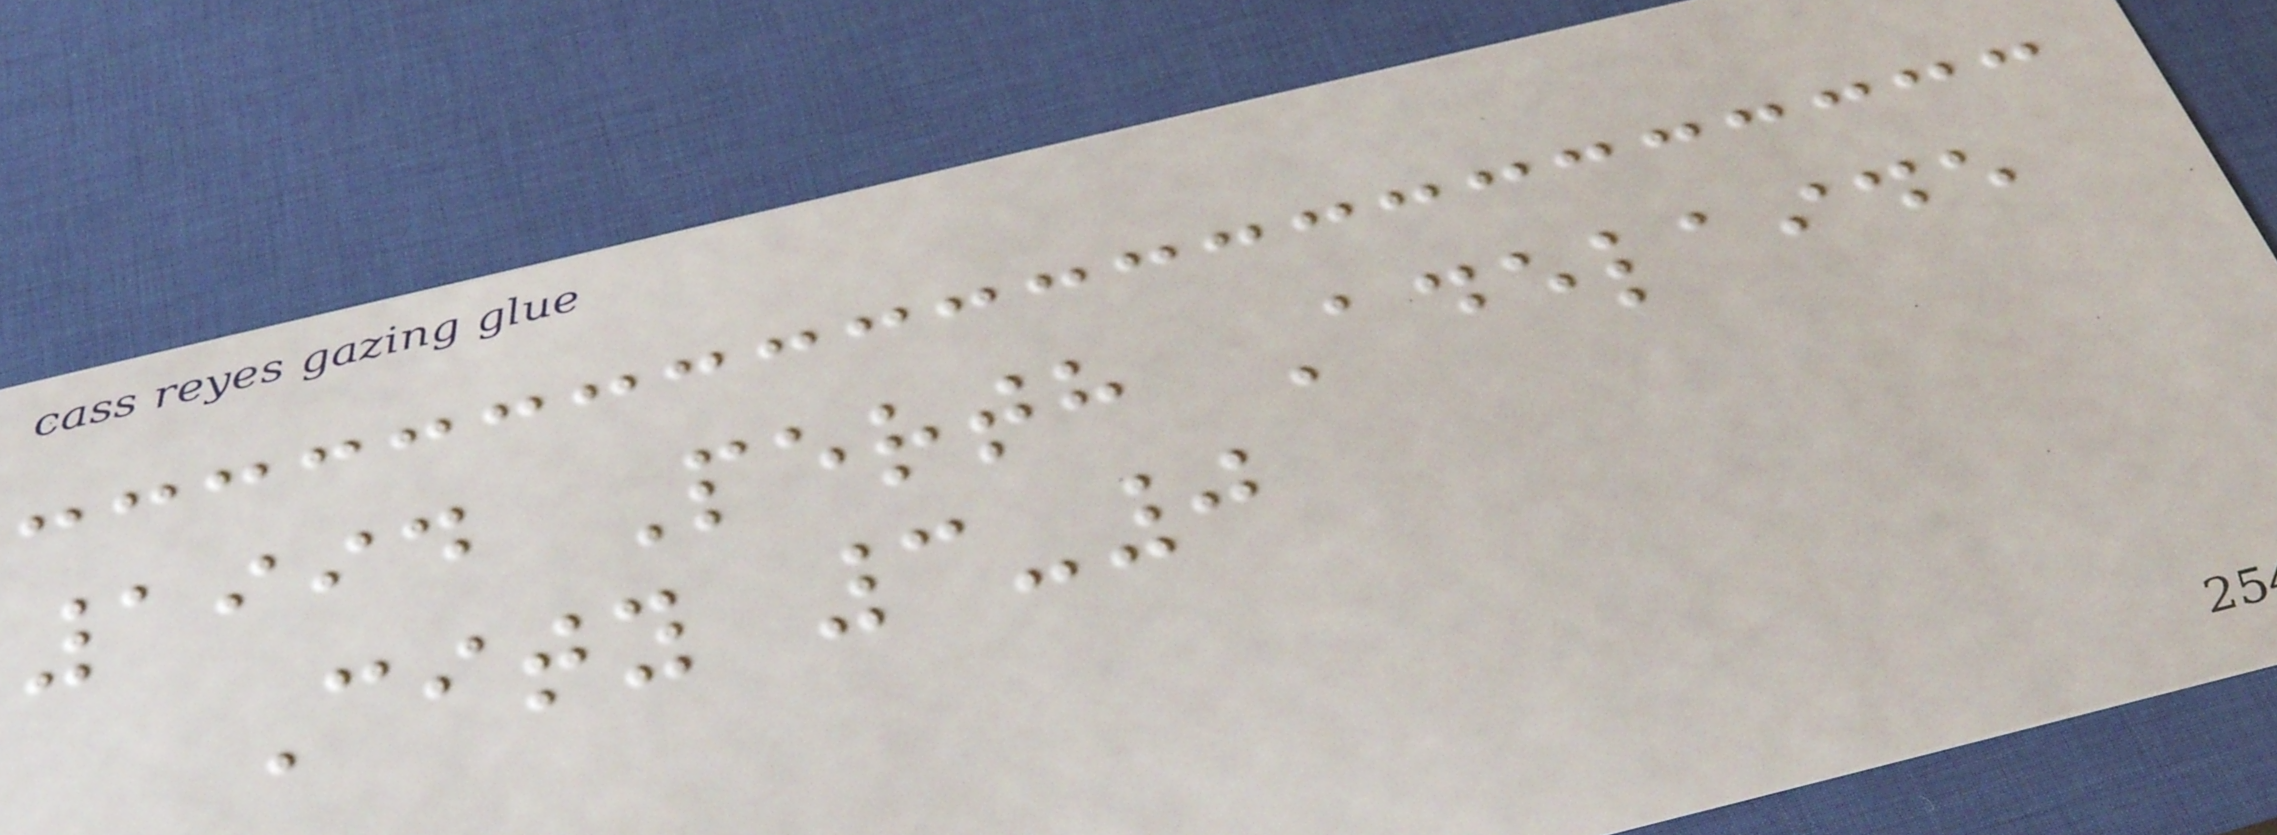1994 Perth Adelaide
City 3-0
